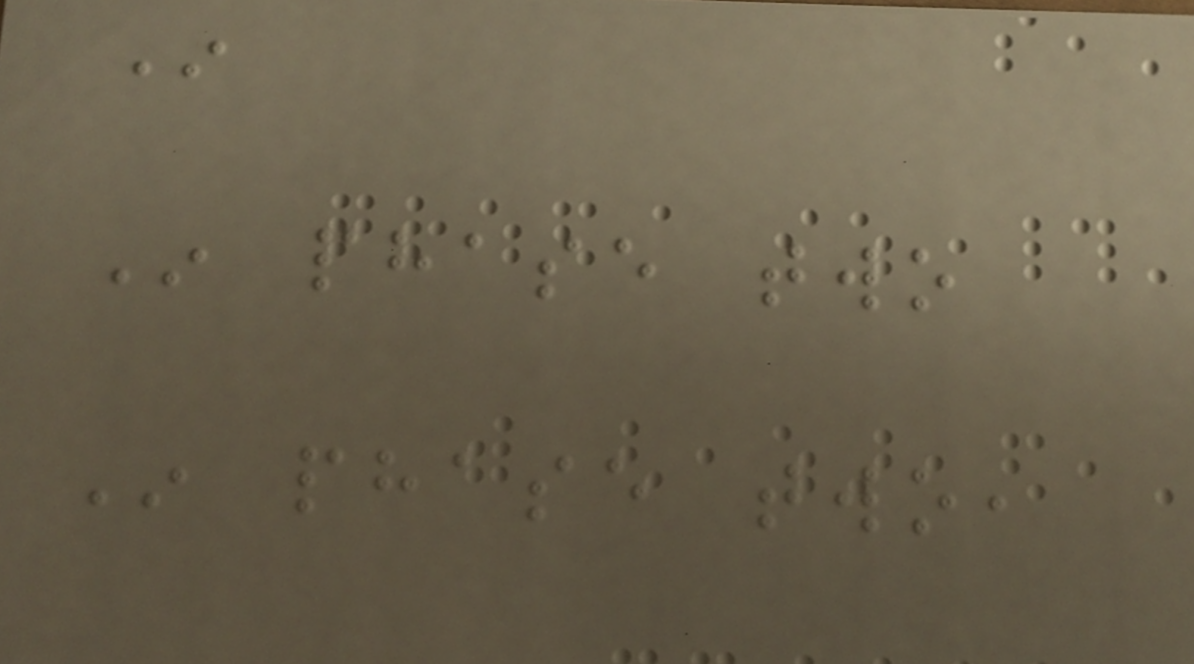In
In phase two
In phase two,
